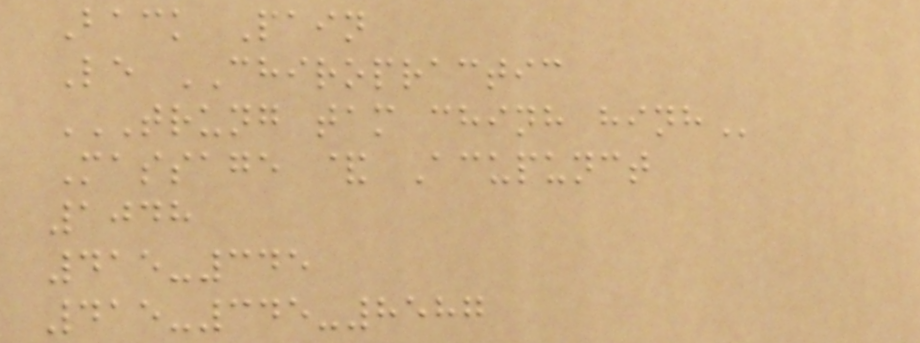Back Pain
Le CHIROPRACTIC
TRUNG TAM CHINH HINH
Massage & Acupunct
1048
415-345
415-345-8587
